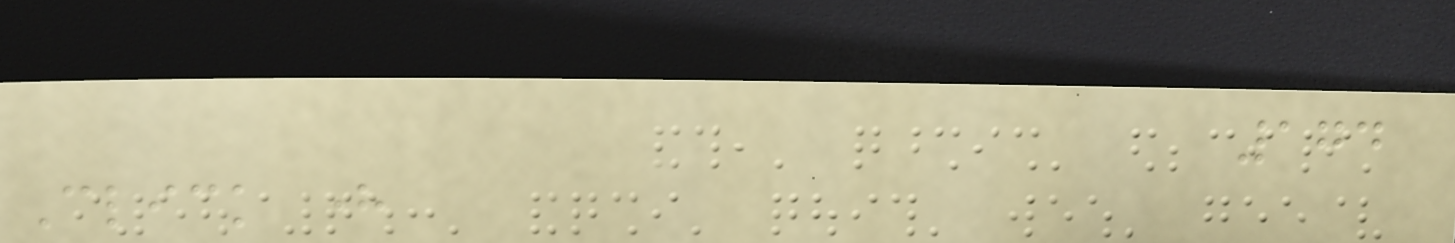174
Click here
